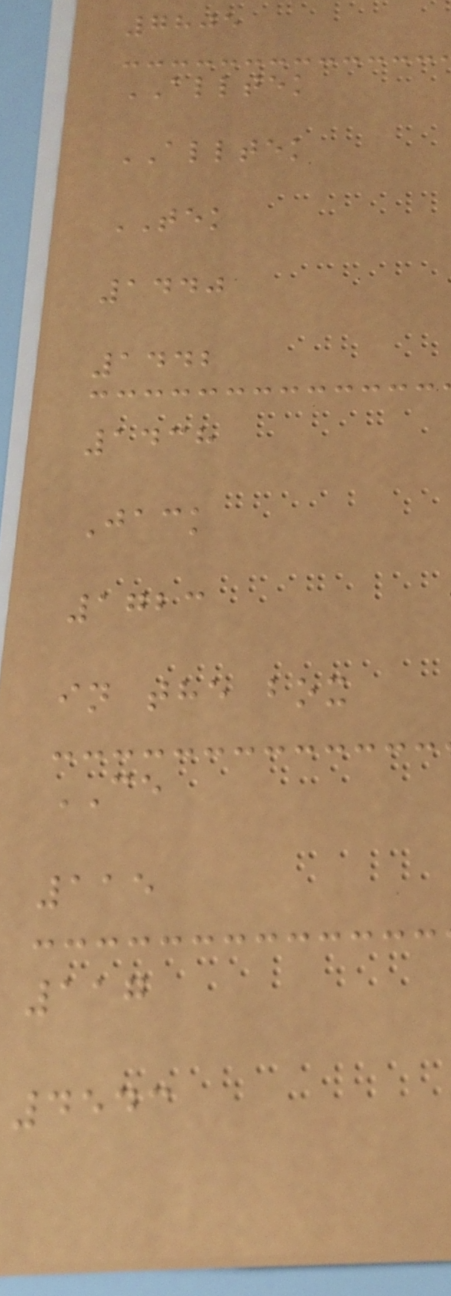7805
ALLTEK
ALLTEK
TEK
1440
1442
1438
Jack
1723
in the box
CE
115
117
4543
